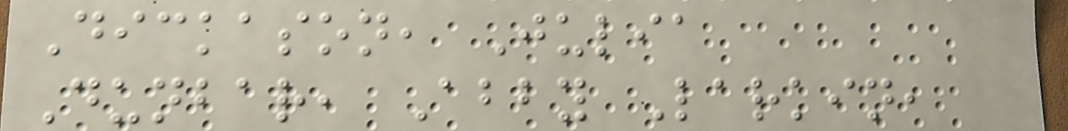Dickason, Julia
Dunbar, Abby Larkin,
